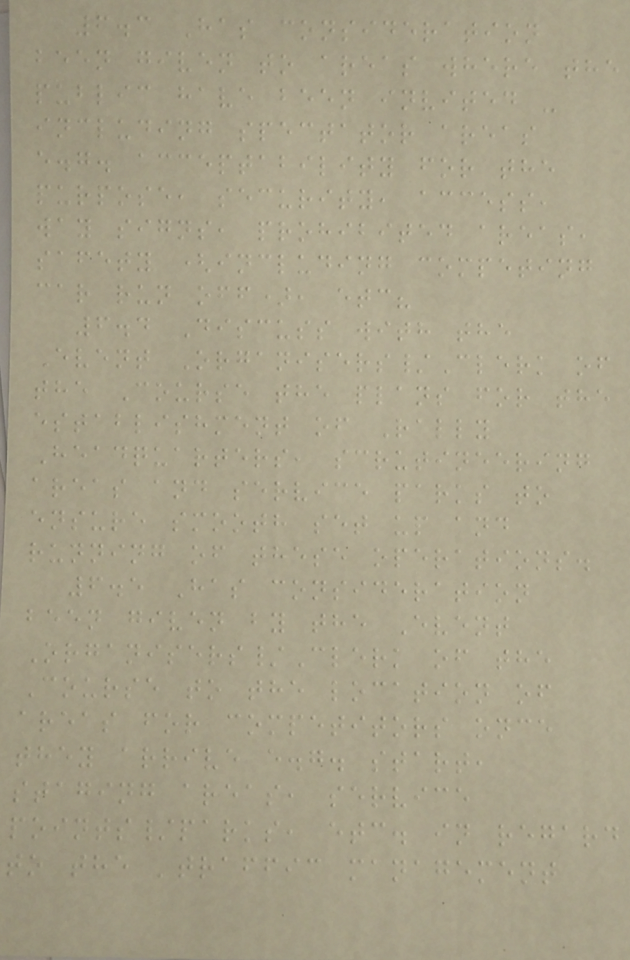6.3 Has consideration
been given to areas where the
public have been invited -
including spectator areas
e.g. acceptability for the
purpose, security, access,
way signs, prohibited areas,
safety (including competing
car run off), etc?
6.4 Discuss with the
Event Organisers/Clerk of
the Course the plans for the
establishment of Rally
Headquarters, scrutineering
areas and service parks to
ensure smooth set up and
running of these operations.
6.5 Has consideration
been given by the Event
Organisers/Clerk of the
Course to the location of
areas for competitors once
they arrive e.g. start,
staging areas, service
points/parks, etc. in regard
to the 'traffic management
